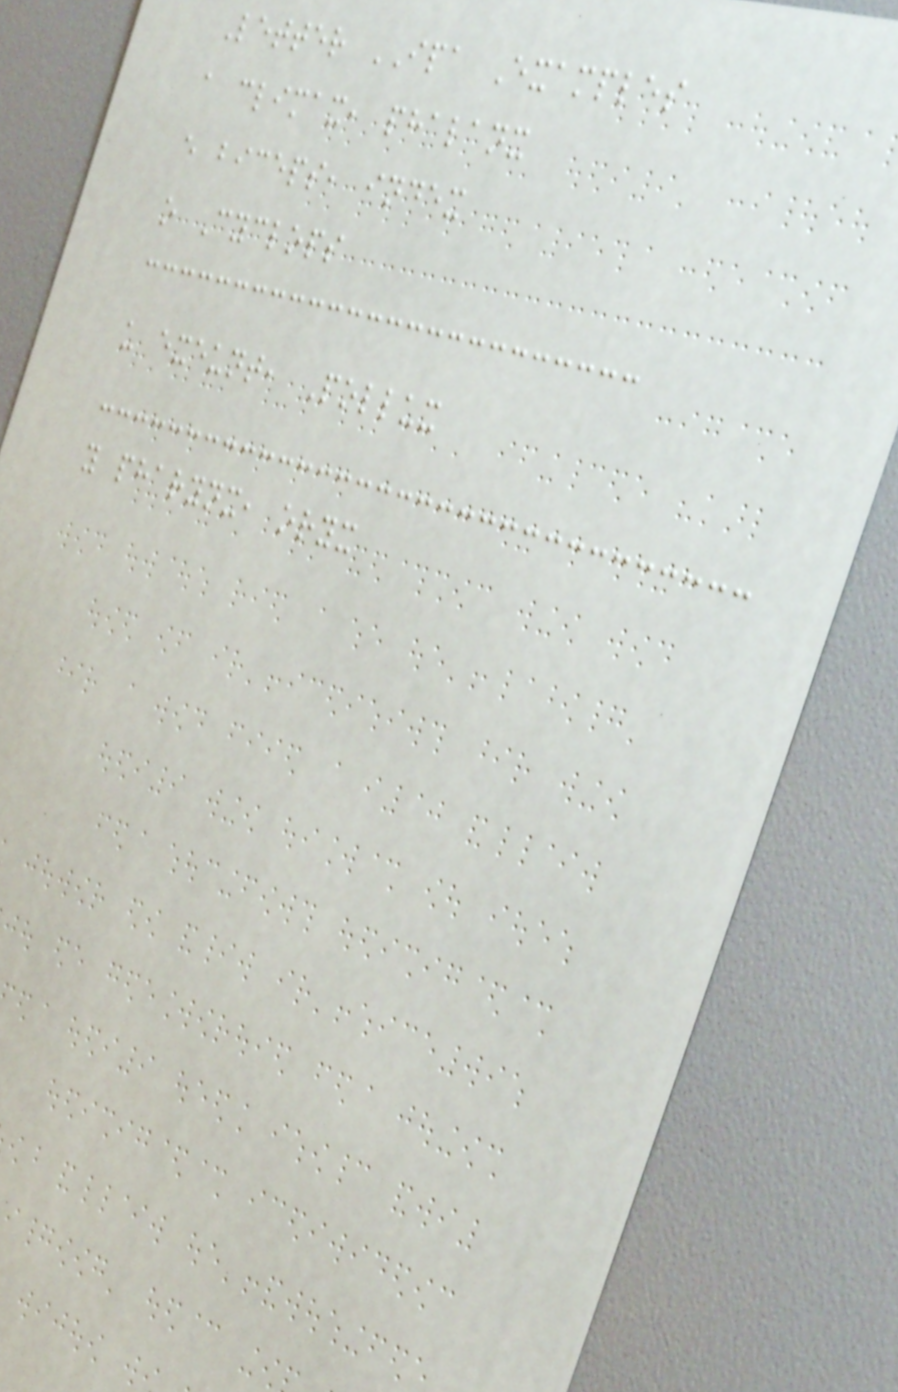Letter IPA Examples
a climax, phalanx
e biceps, index
o Cyclops
u exeunt, Pollux
y pharynx, oryx
